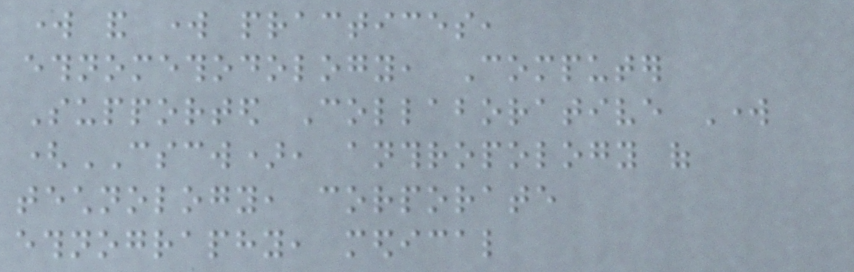work and work practices,
ethnomethodology, Computer
Supported Collaborative Work
(CSCW), anthropology of
technology, corporate
ethnography, medical
